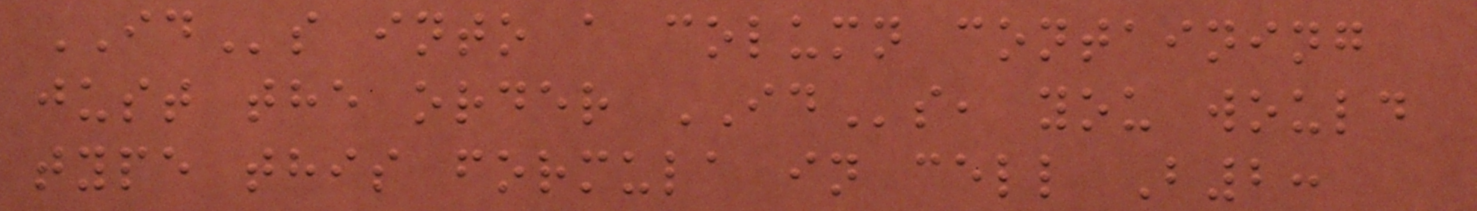IDs into a column containing
just the order IDs, you would
type this formula in cell B2:
